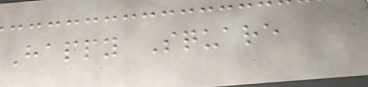Happy Square
